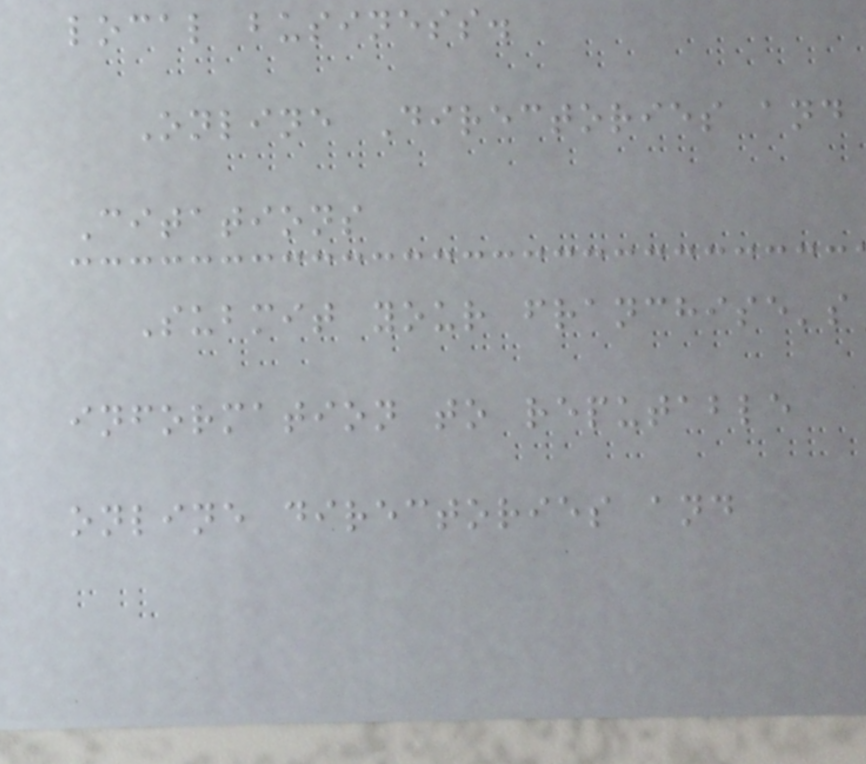local business.
Online Directories and
Citations
Submit your franchise's
information to reputable
online directories and
